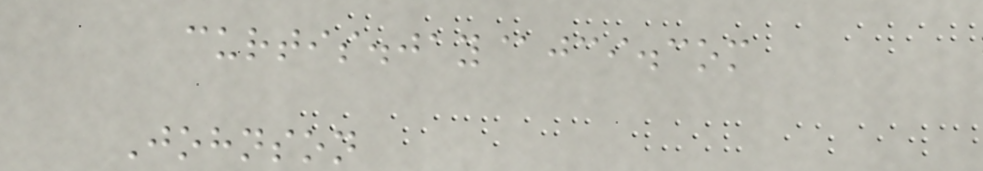curtis.jay@jci.com
Johnson
